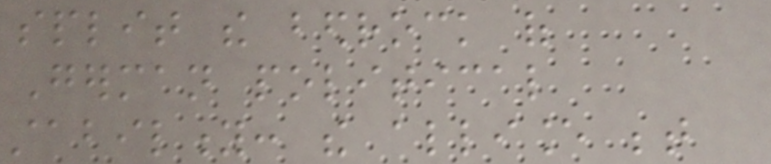split the bedrock of
German political
stability: the alliance between
